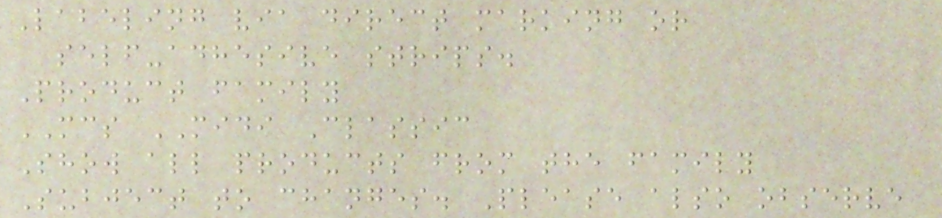Labeling via direct marking or
self-adhesive strips.
Product family
MCS MIDI Classic
Show all products from the family
Subject to changes. Please also observe
